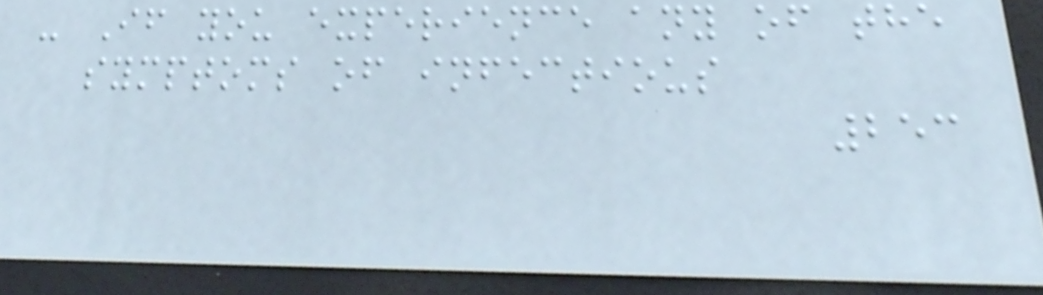- If you experience any of the
symptoms of infectious
253
